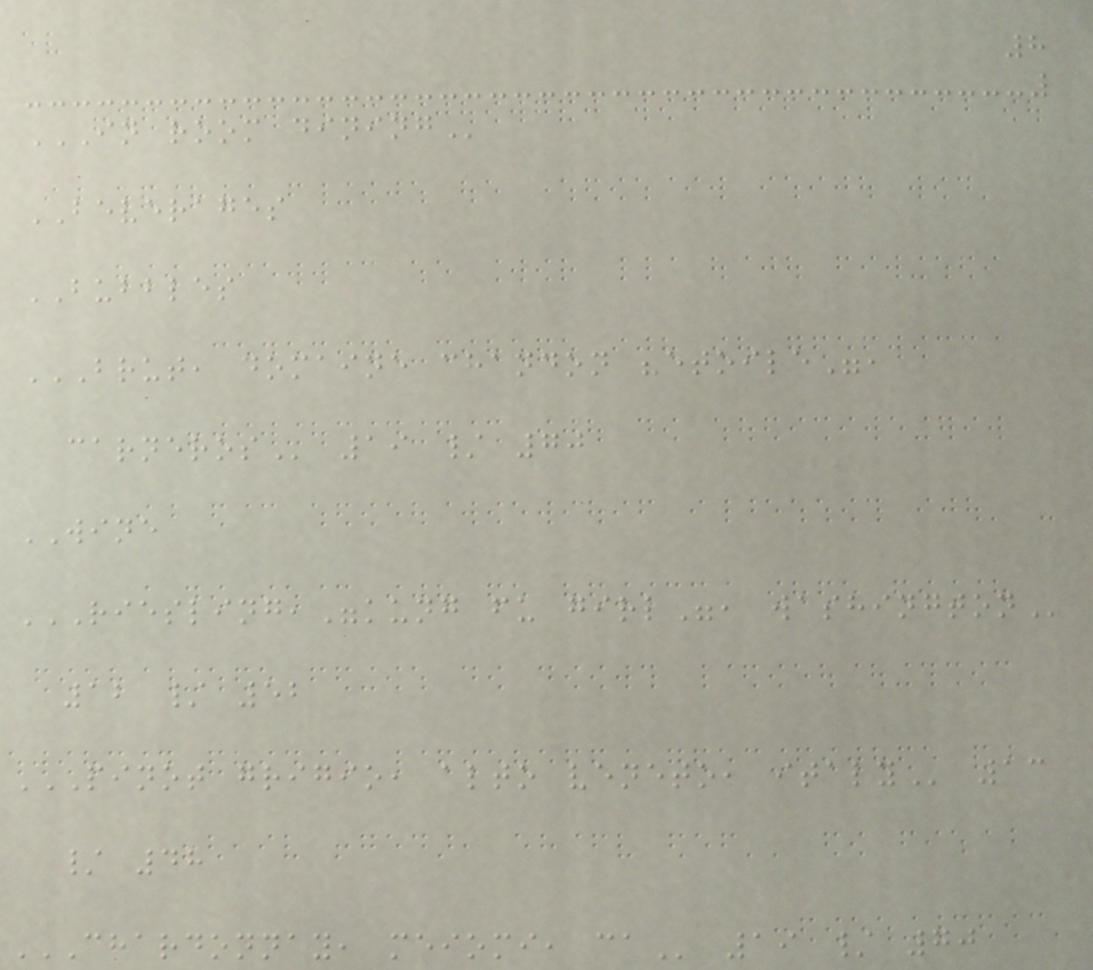8
IN ROOM DINING
BEVERAGES
BUBBLES
BRUT, DOMAINE CHANDON "ETOILE",
CARNEROS 19 / 70
WINE
RIESLING,"KUNG FU GIRL", WASHINGTON
12 / 52
PINOT GRIGIO, ALTO VENETO, ITALY 13
/ 48
CHARDONNAY, MEIOMI, CA 19 / 70
